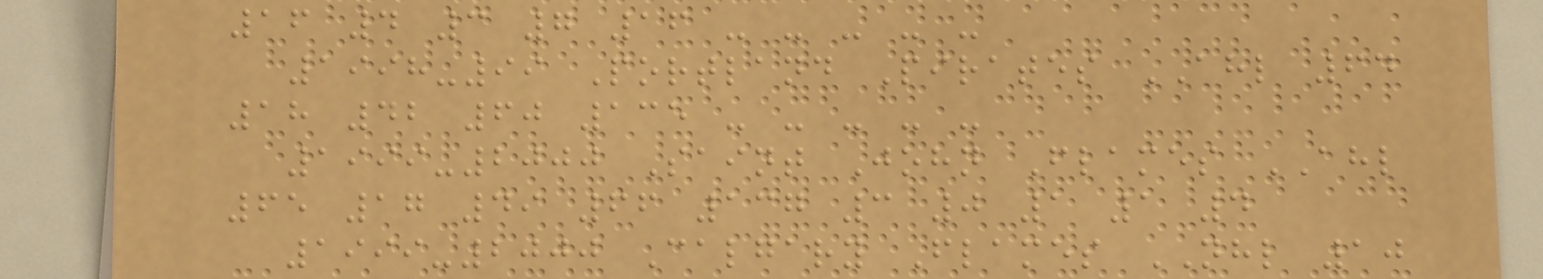16 4 3 7 16 - - - - -
1998-99 Portland Pirates AHL 64
18 42 60 135 - - - - -
1999-2000 Saint John Flames AHL
65 17 49 66 137 3 0 1 1 4
1999-2000 Calgary Flames NHL 10
